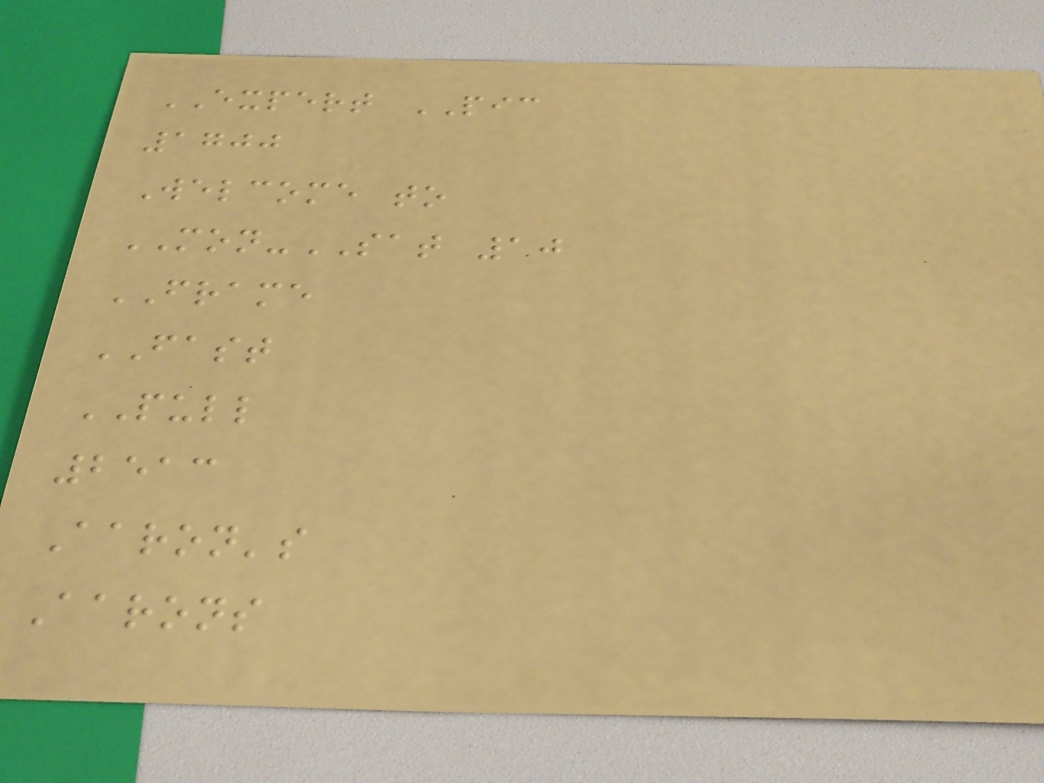EXPERT PIC
1700
Welcome to
MON-SAT 10
FRAME
FAST
PULL
2513
Aaron's
Aarons
